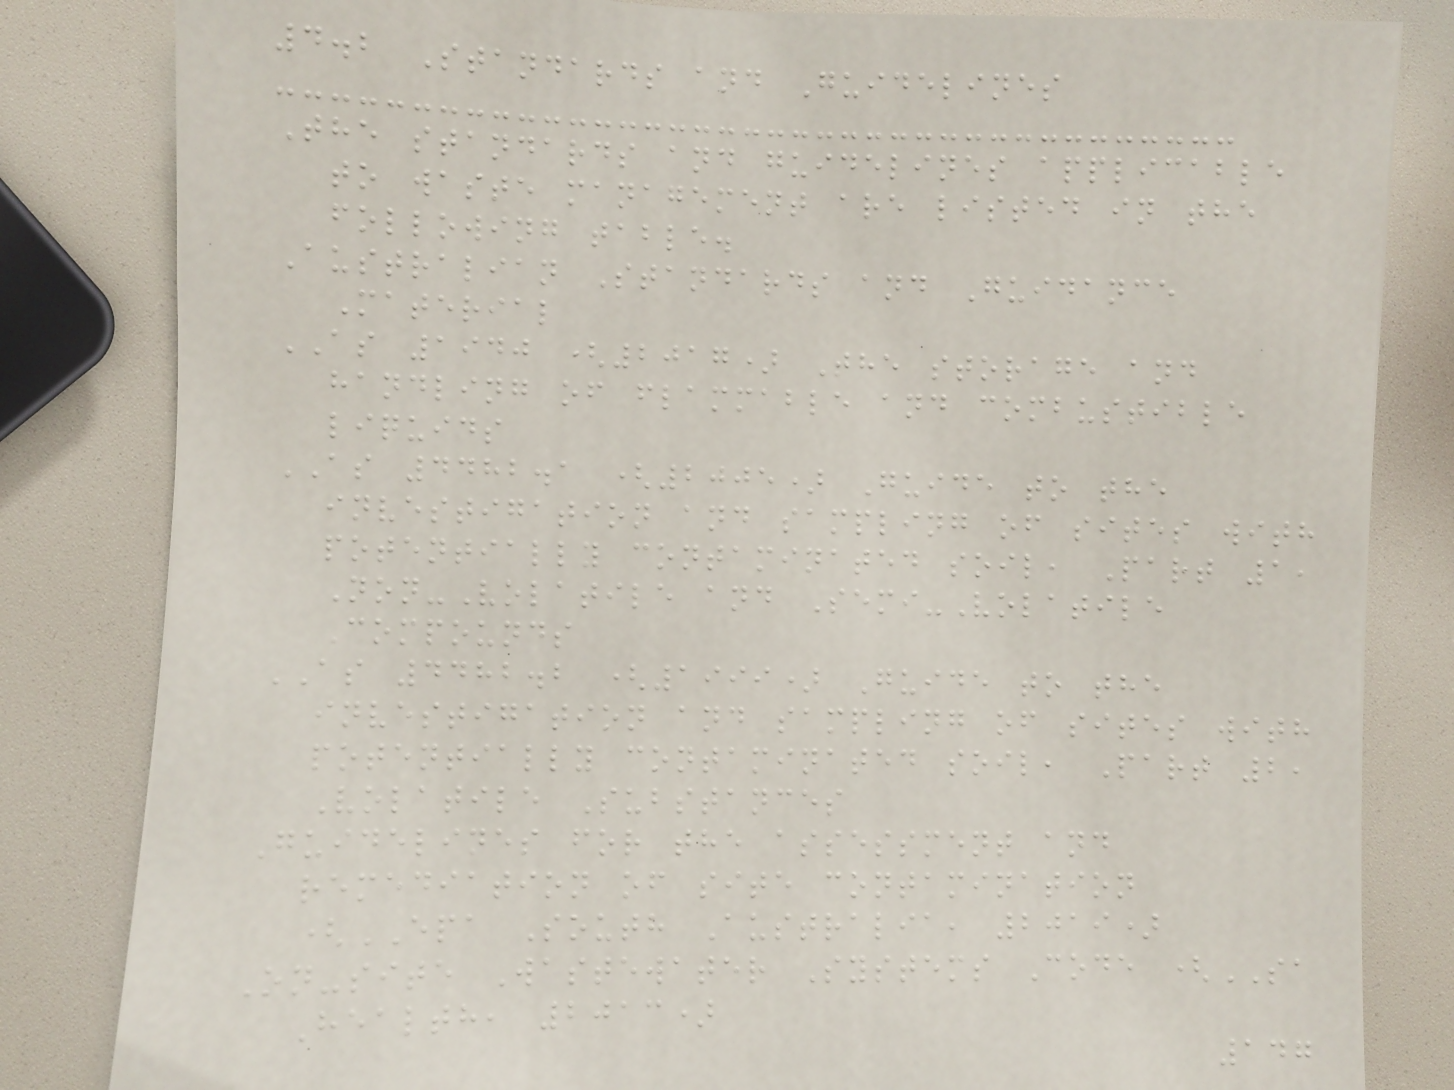4.2 Standards and Guidelines
The standards and guidelines applicable
to waste management are listed in the
following table.
Australian Standards and Guidance
Material
AS 1940 (2017) The storage and
handling of flammable and combustible
liquids
AS 4482.1 (2005) Guide to the
investigation and sampling of sites with
potentially contaminated soil, Part 1,
Non-Volatile and Semi-Volatile
Compounds
AS 4482.2 (1999) Guide to the
investigation and sampling of sites with
potentially contaminated soil, Part 2,
Volatile Substances
Guidelines for the assessment and
remediation of site contamination
(EPA South Australia, 2019)
On-site Wastewater Systems Code (SA
Health, 2013)
147
